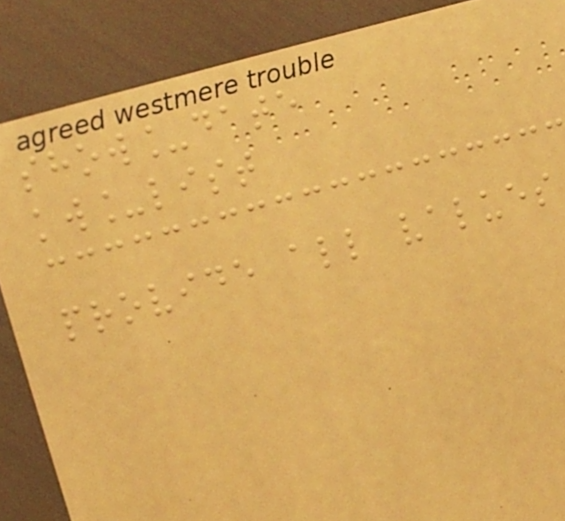show_date
kw_list
provide all values
